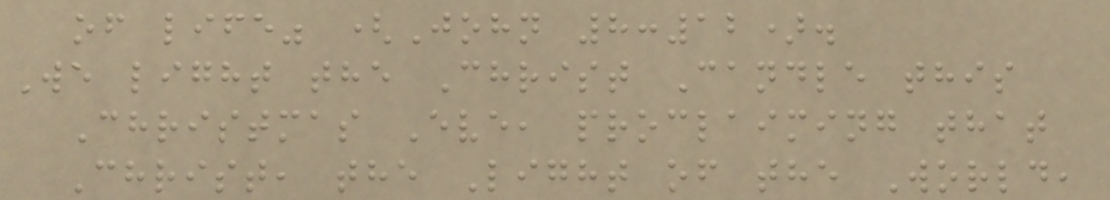of life" (John 8:12).
We light the Christ Candle this
Christmas Eve, proclaiming that
Christ, the Light of the World,
